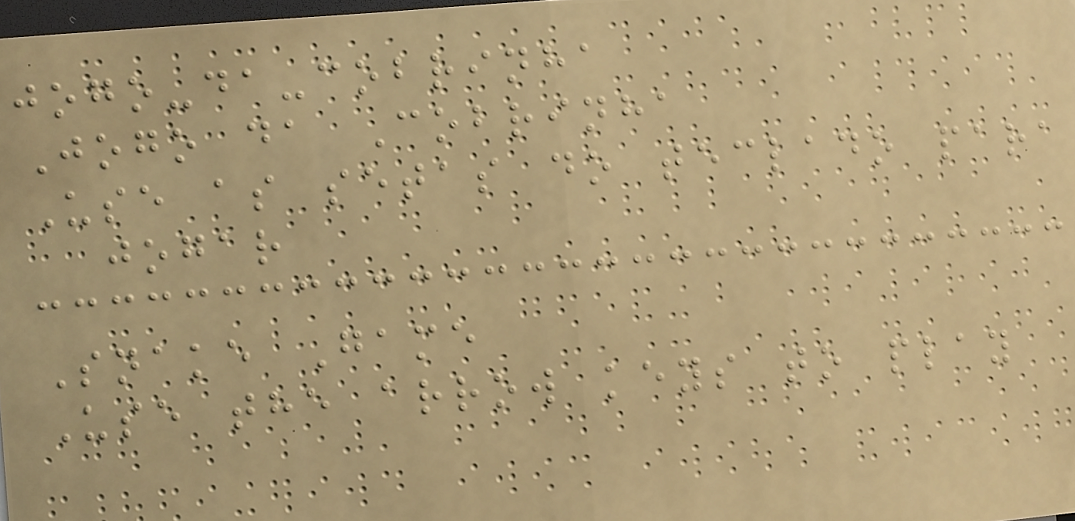jogo-da-cobrinha
Jogo da Cobrinha
Use as setas do teclado para
jogar
Snake Game
Use the arrow keys to play
